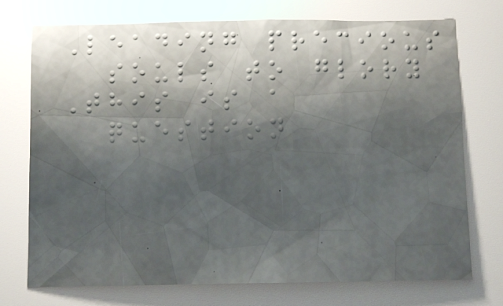Leading precious
souls to glory
This is a
question
